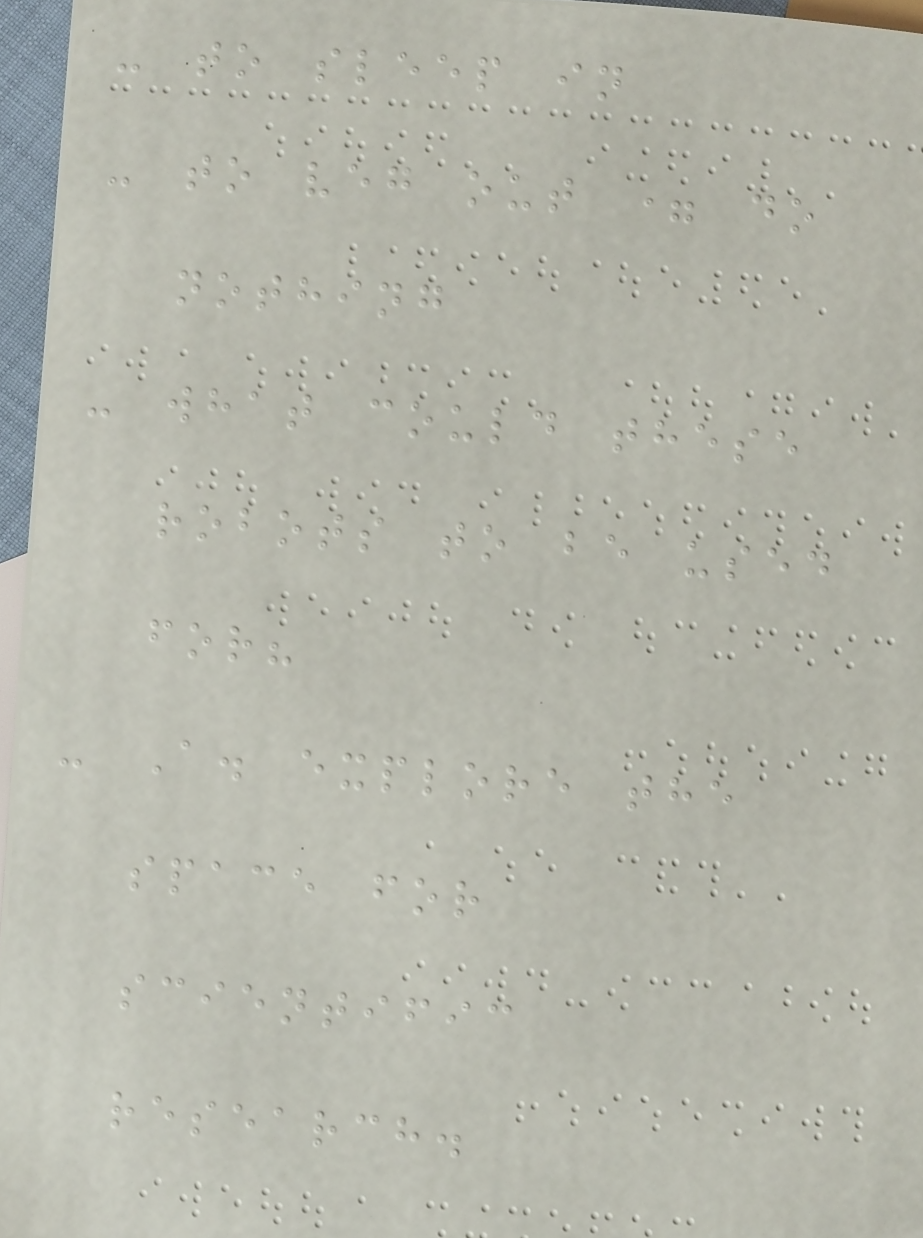- to sleep in
- to veg out = do
nothing
- what could these
robots to be used
for?
- A. explore the
space for
scientific
research.
